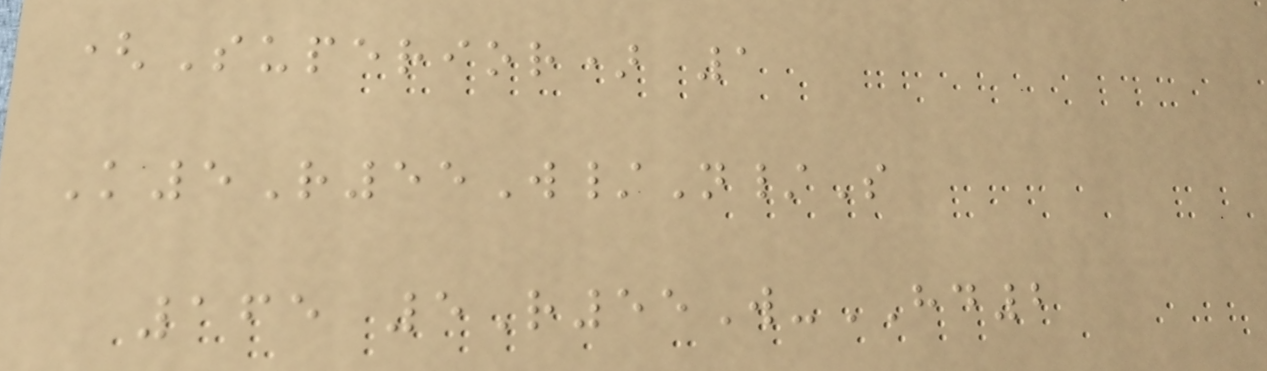(Superior) 1
K5R55W/N/S
165 5R55W-HD2
